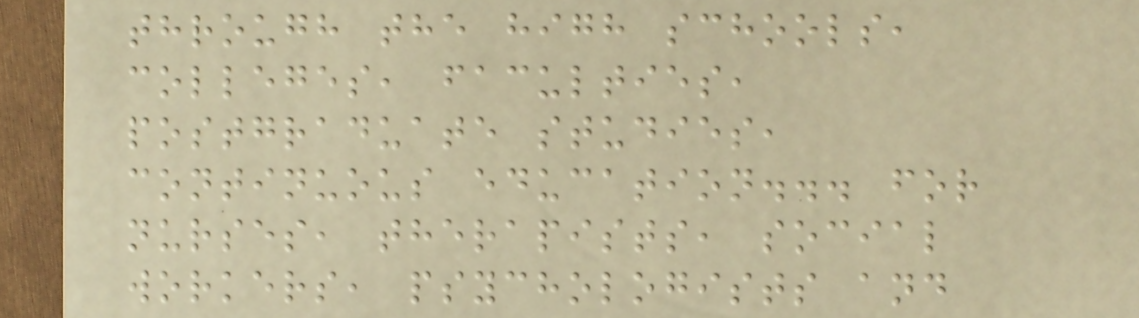through the high schools,
colleges, faculties,
postgraduate studies,
continuous education... for
nurses, therapists, social
workers, psychologists and
